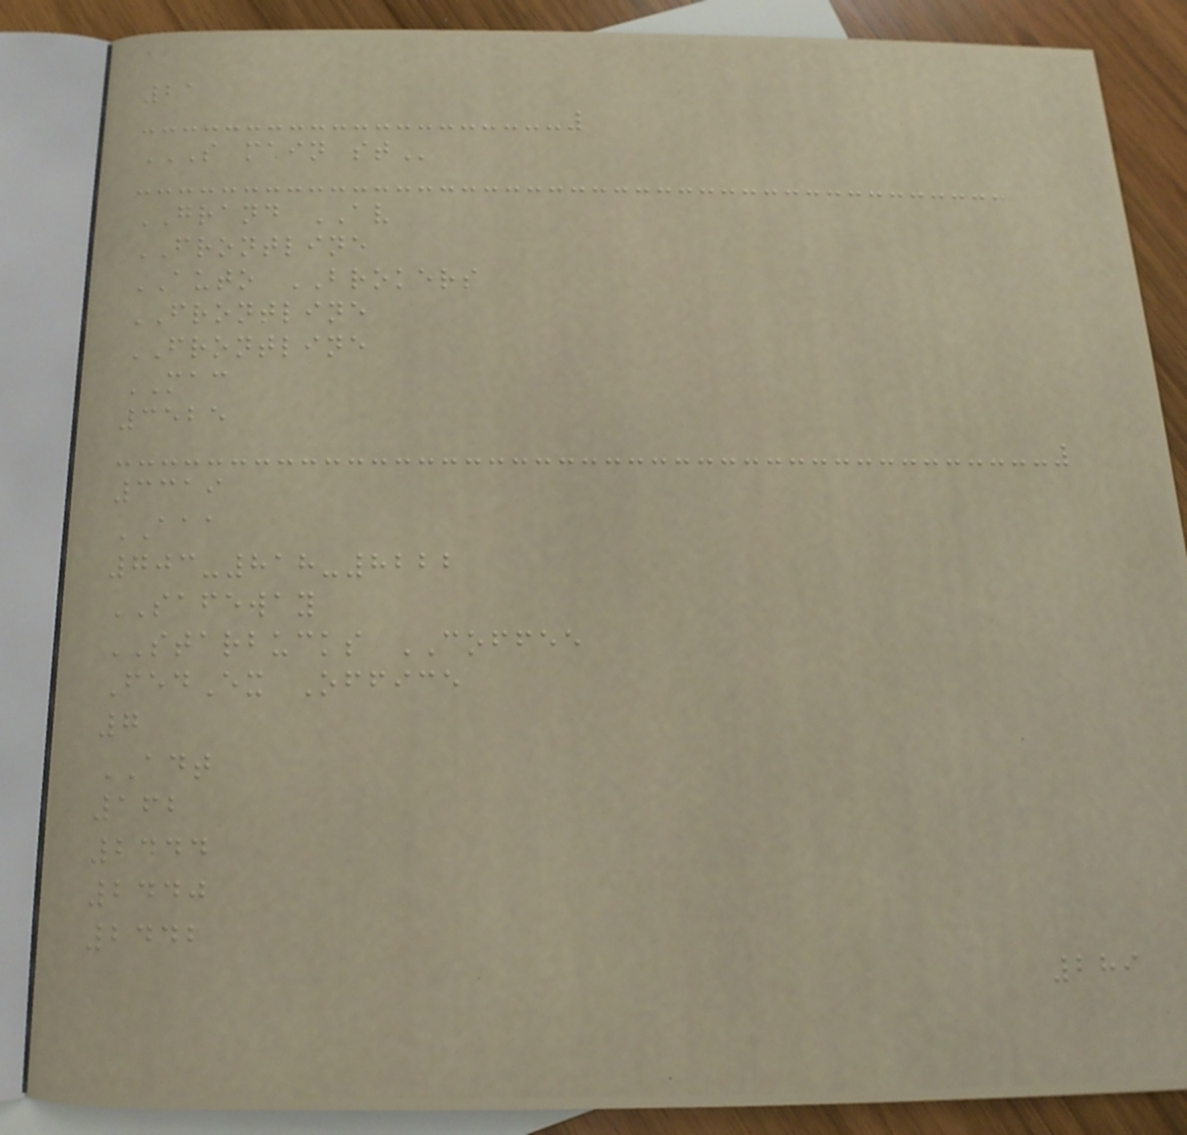21
S MAIN ST
GRAND AV
FRONTLINE
AUTO BROKERS
FRONTLINE
FRONTLINE
MAC
3525
3319
AAA
703-818-8222
SAFEWAY
STARBUCKS COFFEE
FedEx Office
7
ADT
162
2444
2440
2442
289
